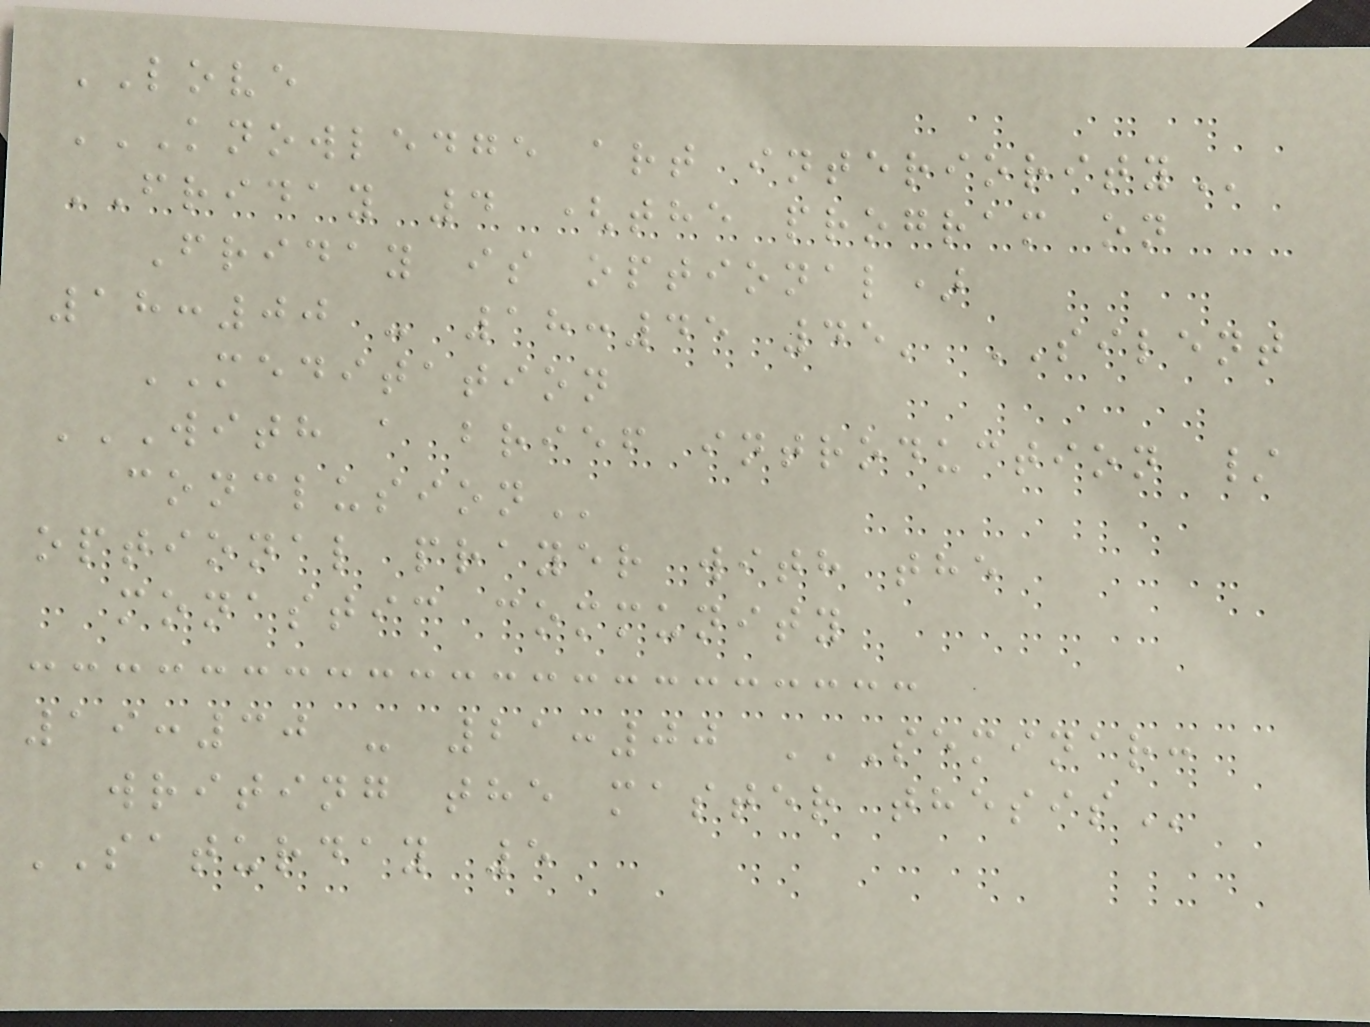LOVE
KNOWLEDGE ART INTERIORITY
FRIDAY 4 (the program on
Friday is optional)
18:00 - 18:45 45' SILENT
MEDITATION
WITH A BRIEF INTRODUCTION /
CONCLUSION
optional prayer with the
monastic community
19:30 - 21:00 SEMINAR:
WRITING THE MASTER THESIS
SATURDAY 5
